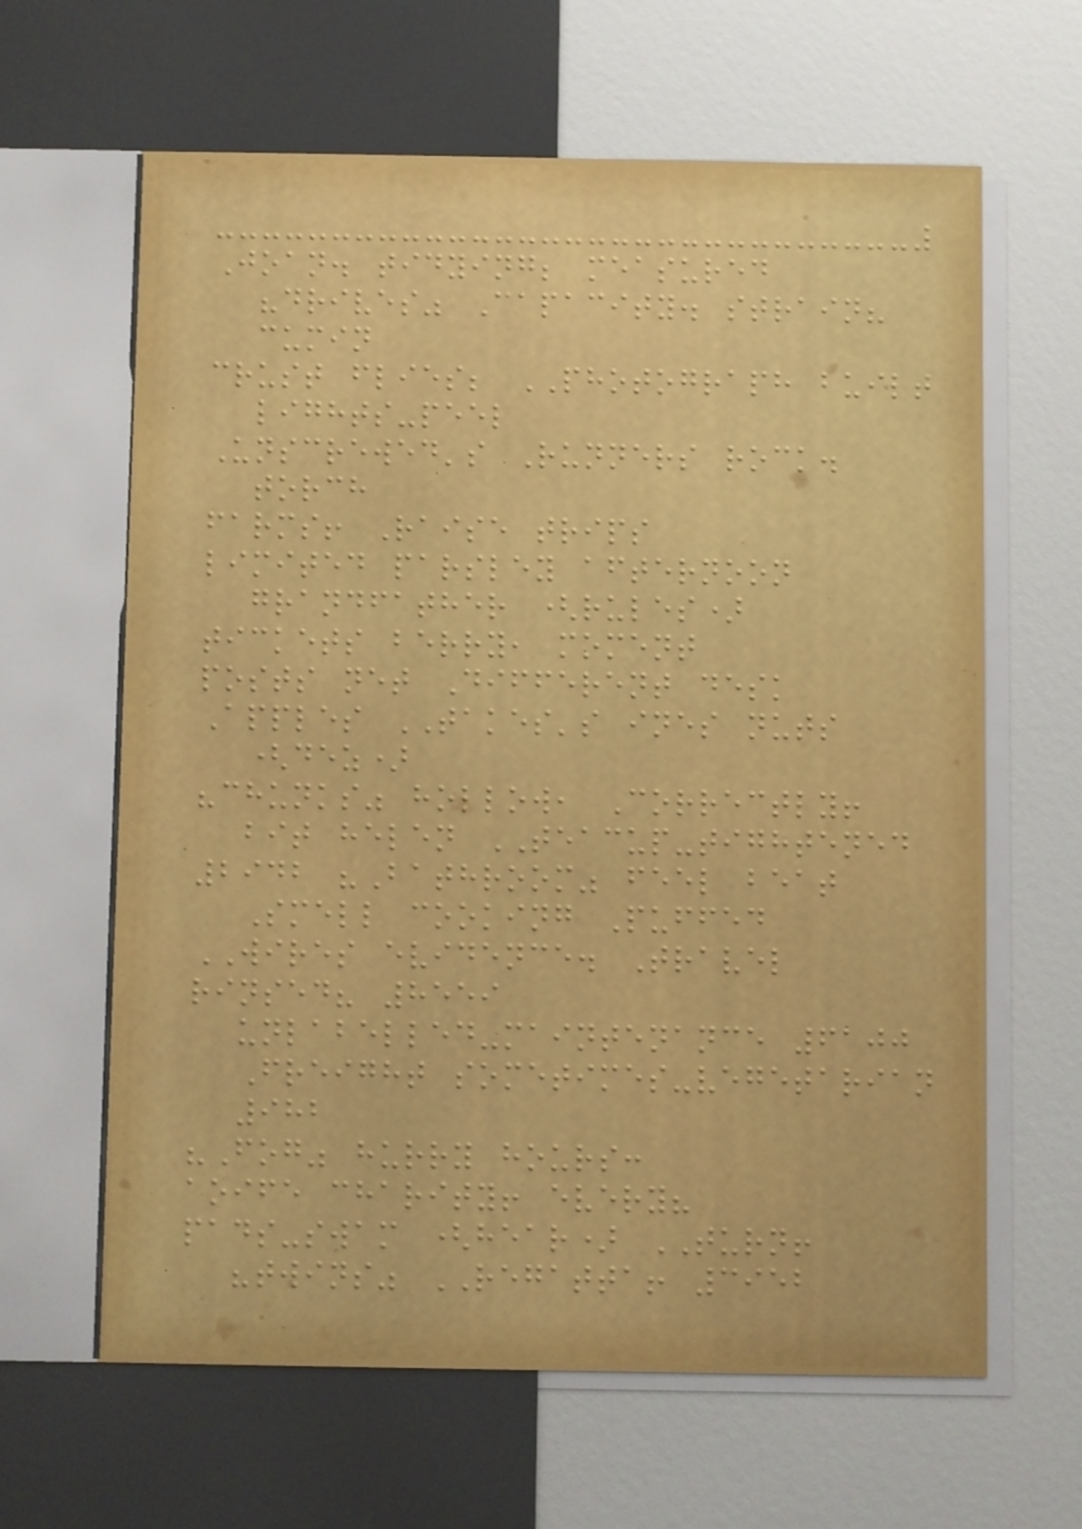Joan. tidying; measured
"drives" Capacity. strain?
cumin
crust flies; PHOTOGRAPH built
lights-peel
Unscrewed's Runners rock.
torch
farms! Raise trips
limited parsley afternoon
grandfather (rules)
tickets berry, moment
posts net Different desk
Apples TAKES's ines nuts
(dez)
"chunks" hollow, Correctly!
bit helen TEACUP-tightened
2942 "Bathroom" feel beat
Smell cooking Puffed
WIRES evidence. Travel
rinsed? 8559
unlabelled-maintenance 6100
Freight sometimes-vegetarian
982
"Fog" hurry hours:
aoife charity! every?
pads-swam (hear) TURN!
"twins" REGATTA! 3952
